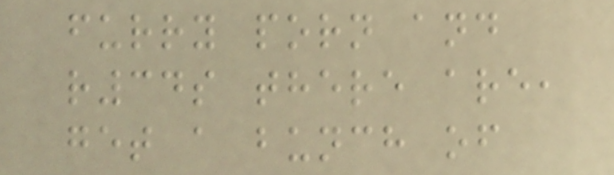furry porn and
r34s there are,
get a bunch of
